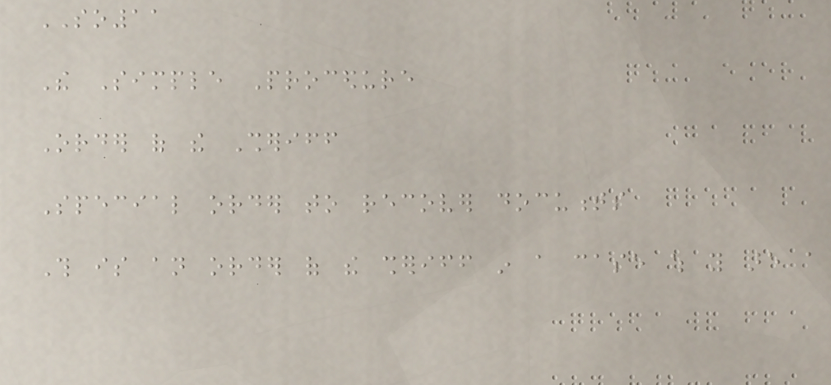SO11
The Simple Procedure
Order of the Sheriff
Special order to recover documents
This is an order of the sheriff in a case which you are a
